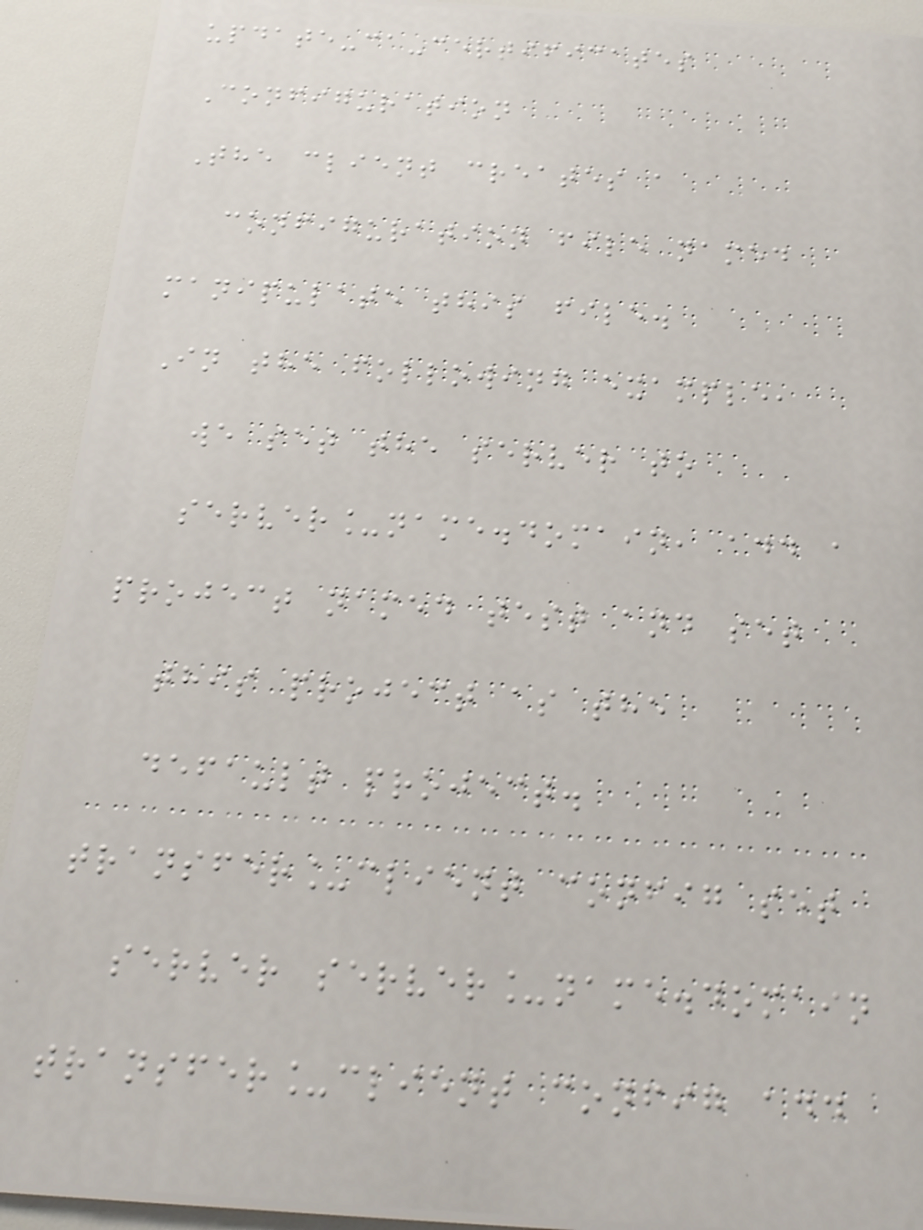update-ca-certificates
Configuration
The client creates a
configuration file named
manipulate this file.
In the following example,
we set the server to
server_name.domain, add a
project named test and set
this project as the
default project.
transfer_client config set
server server_name.domain
transfer_client config add
